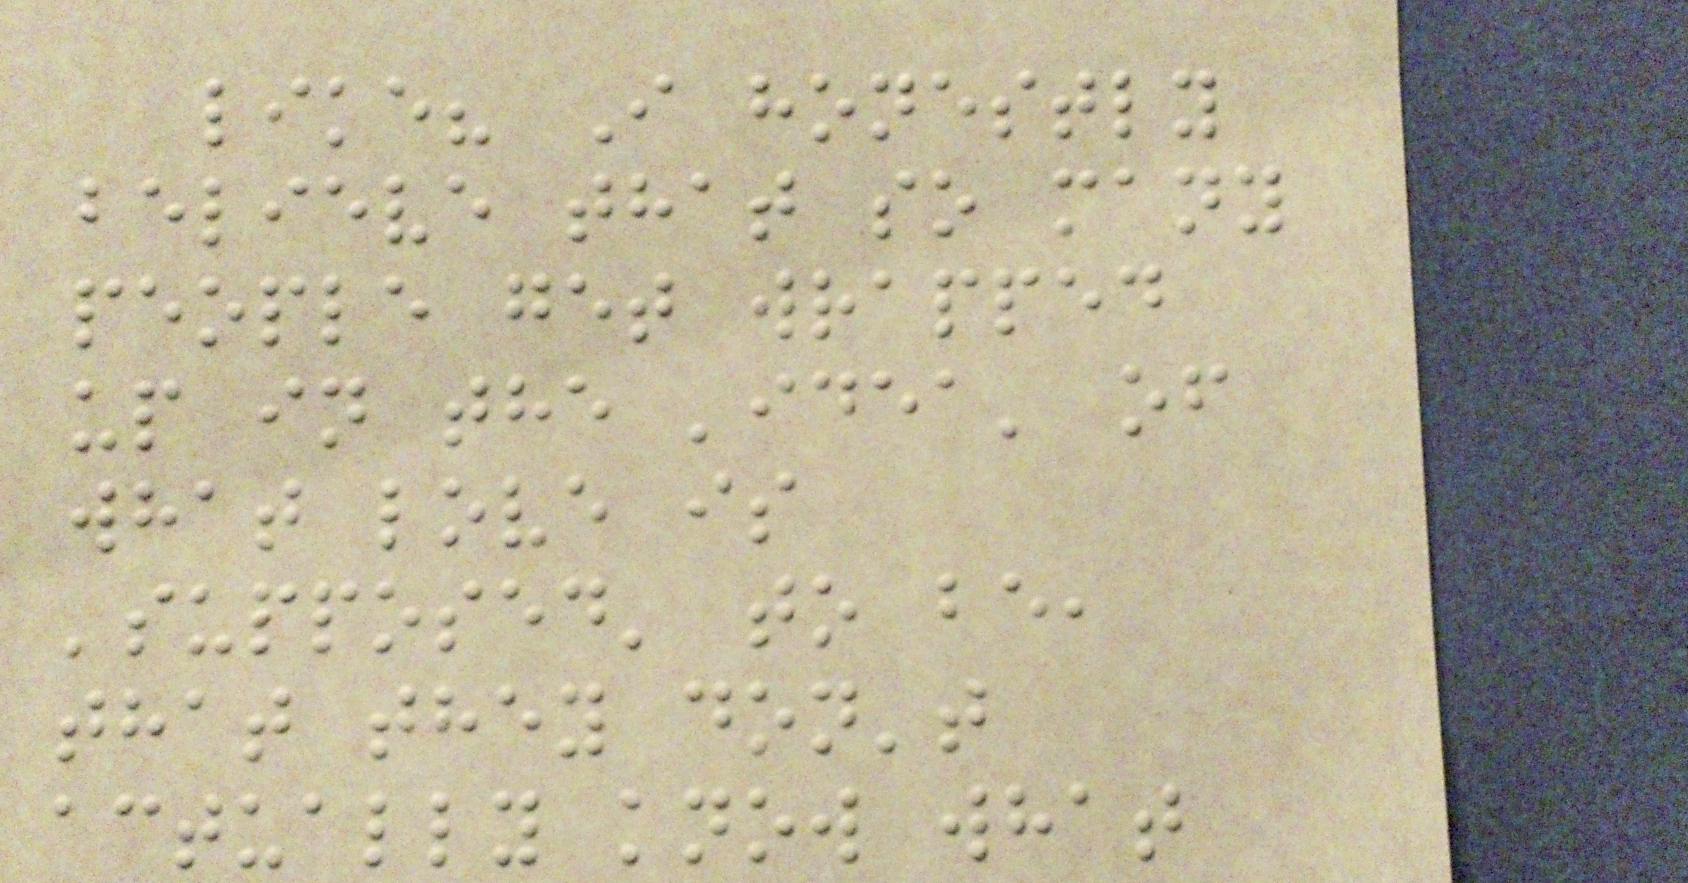like? I honestly
believe that so many
people get wrapped
up in the 'idea' of
what love is
'supposed' to be,
that they don't
actually know what
